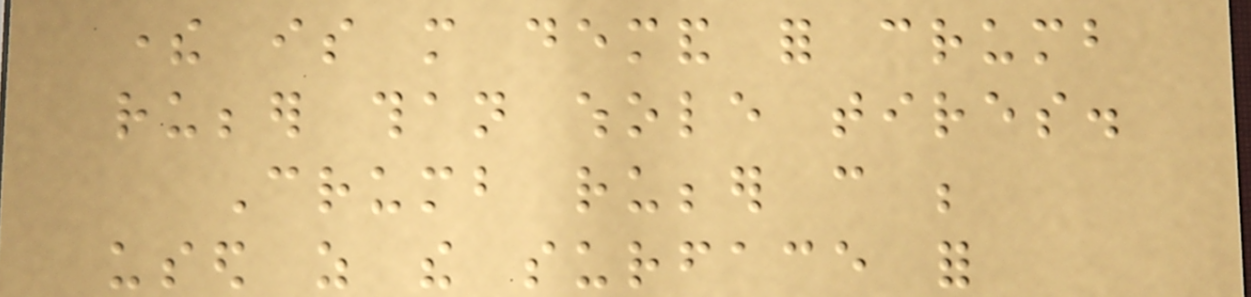there is more demand for crumb
rubber than whole tires.
Crumb rubber can be
used as the surface for
